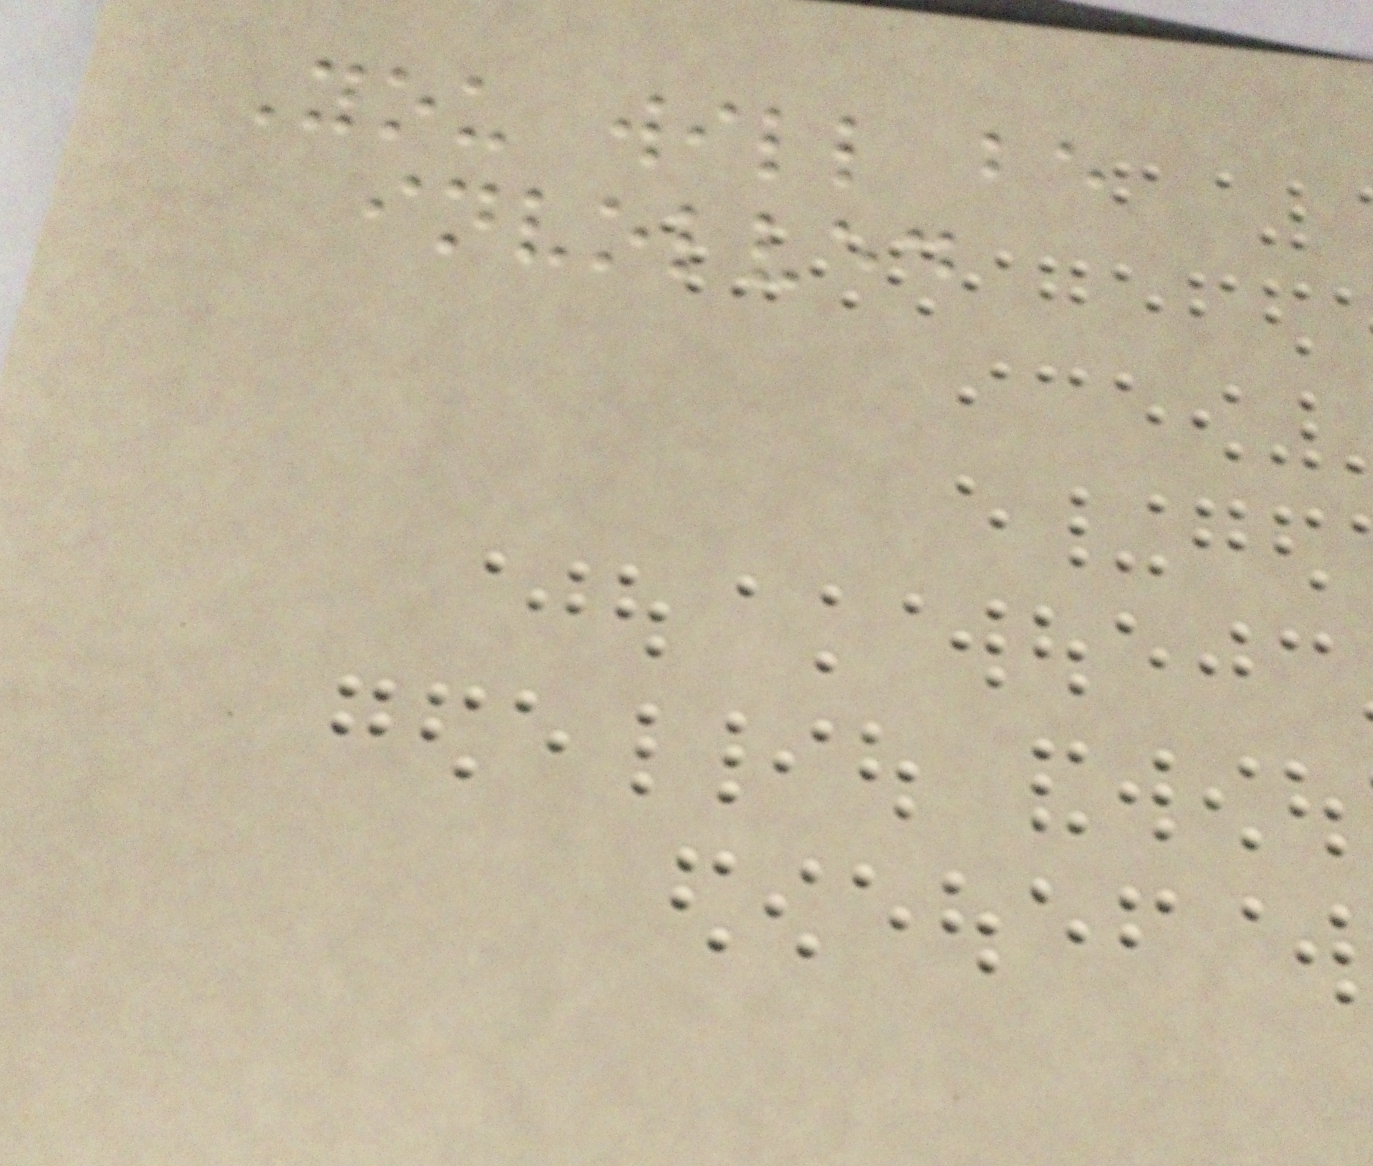You will be
involved
